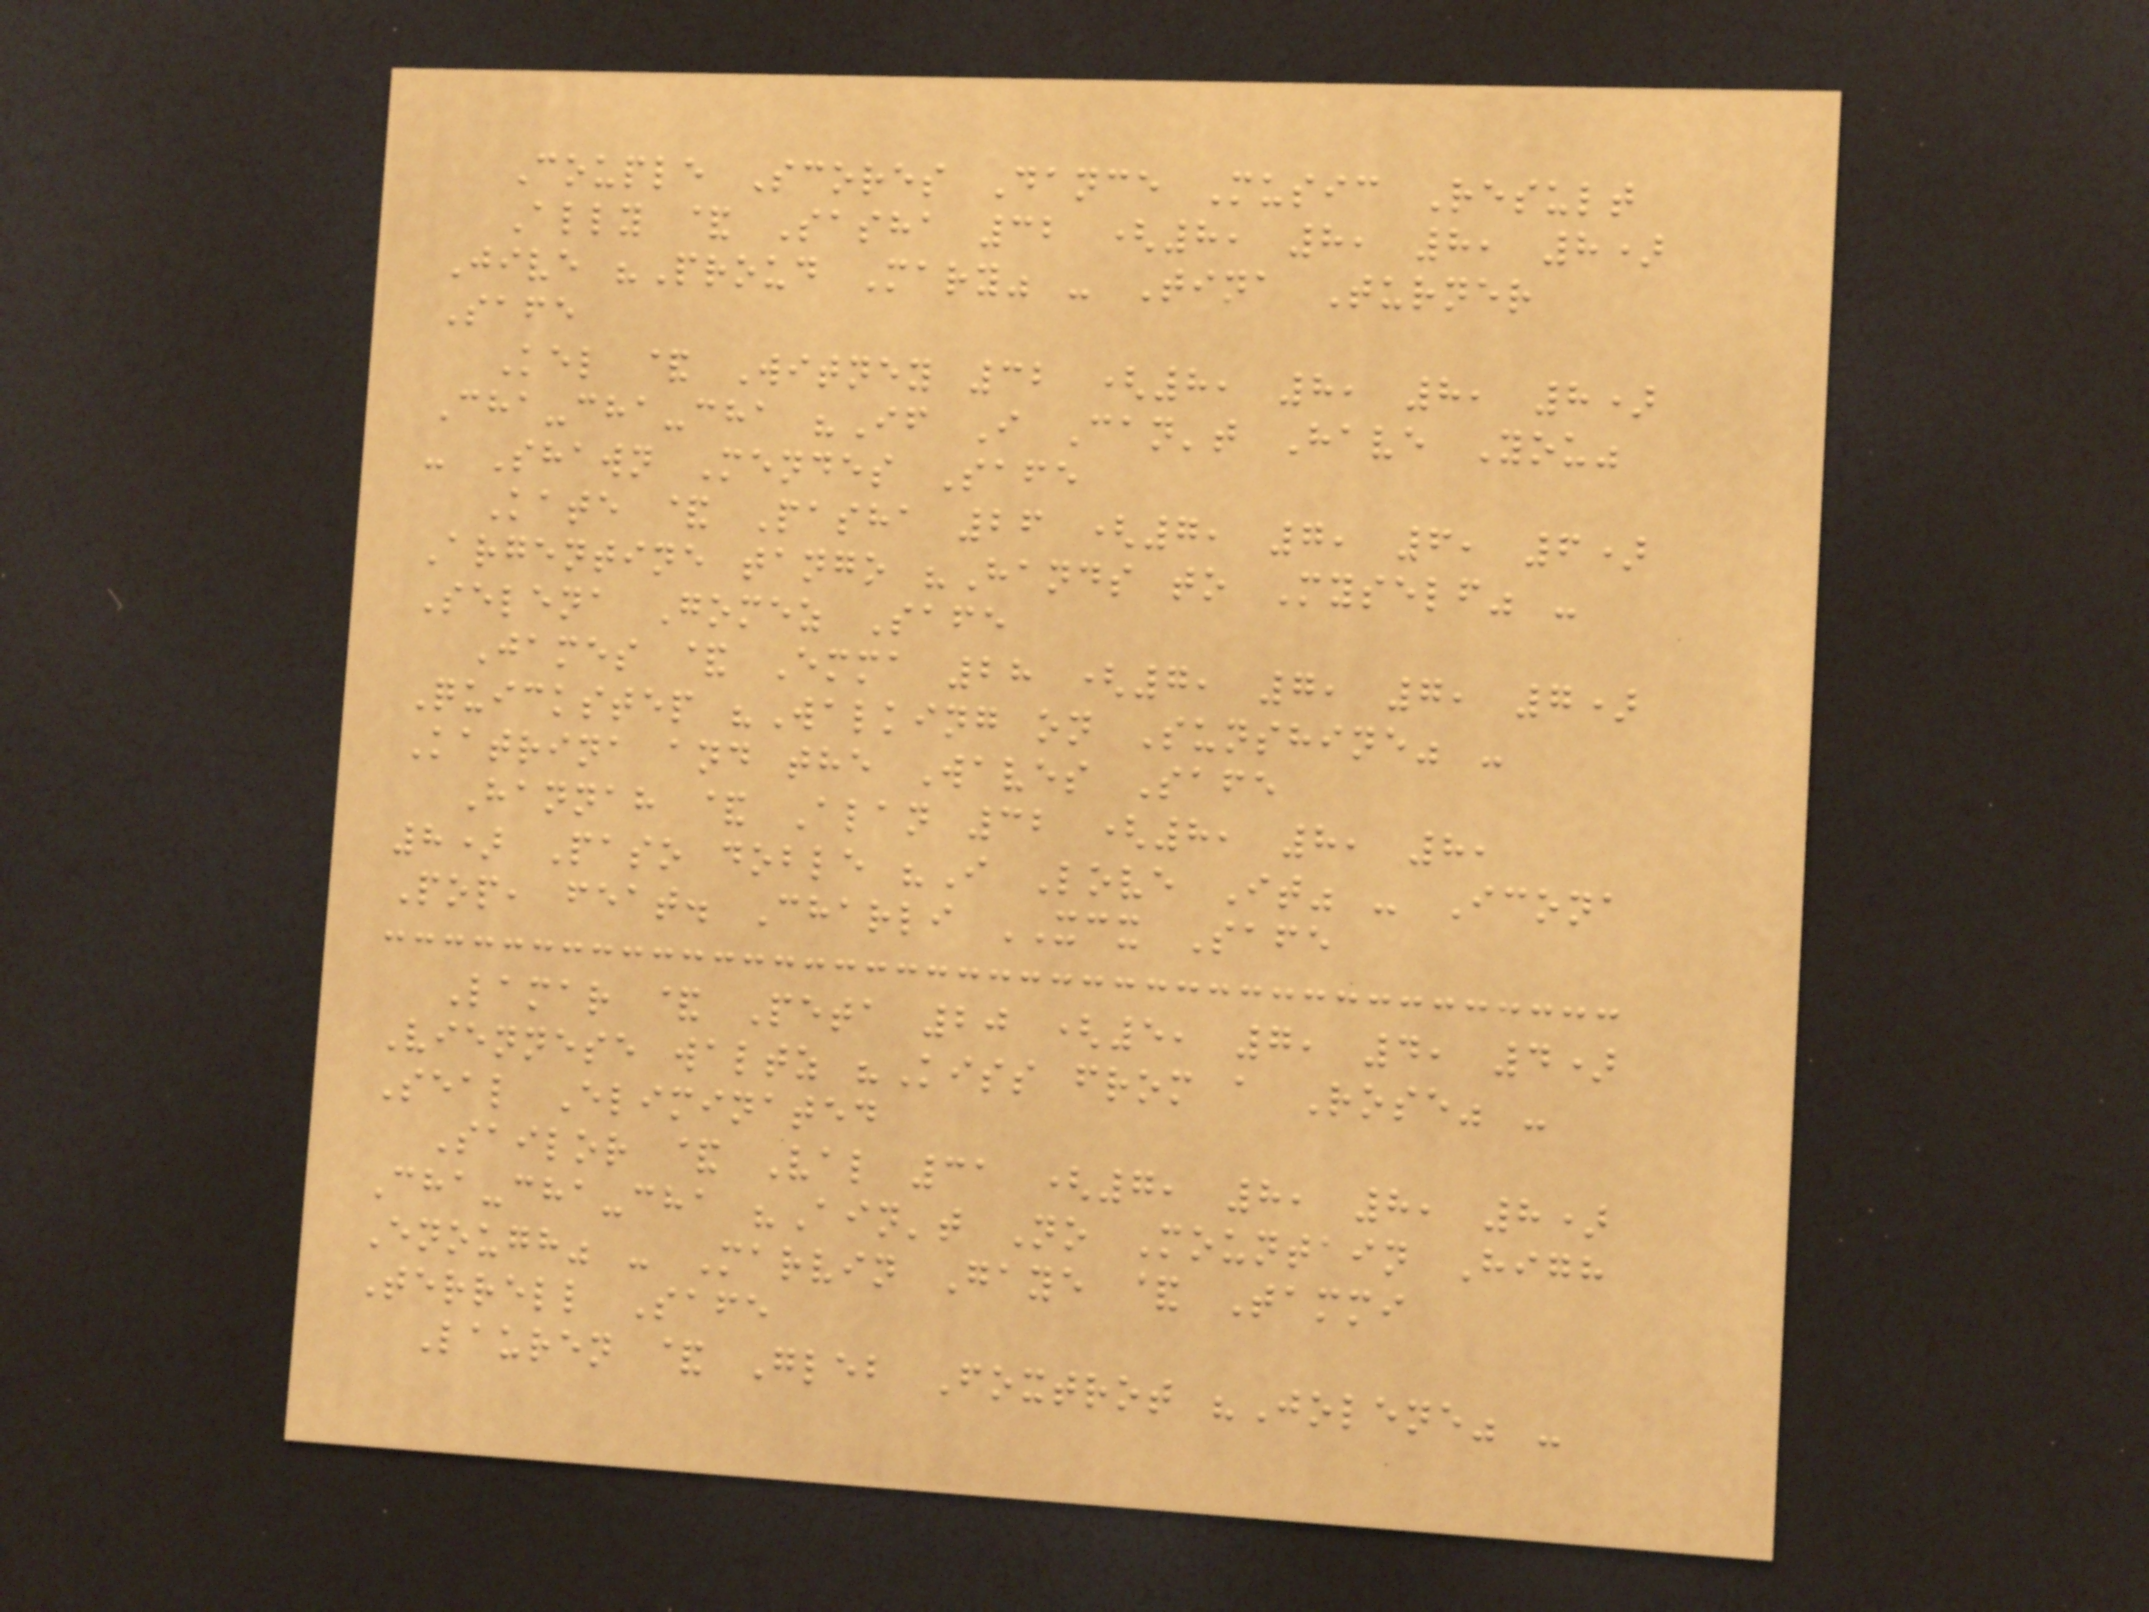Couple Scores Dance Music Result
Ally & Sasha 32 (8, 8, 8, 8)
Jive "Proud Mary" - Tina Turner
Safe
Kel & Witney 32 (8, 8, 8, 8)
Cha-cha-cha "If I Can't Have You"
- Shawn Mendes Safe
Kate & Pasha 26 (7, 7, 6, 6)
Argentine tango "Hands to Myself" -
Selena Gomez Safe
James & Emma 28 (7, 7, 7, 7)
Quickstep "Walking on Sunshine" -
Katrina and the Waves Safe
Hannah & Alan 32 (8, 8, 8,
8) Paso doble "I Love It" - Icona
Pop, feat. Charli XCX Safe
Lamar & Peta 20 (5, 7, 4, 4)
Viennese waltz "Kiss from a Rose" -
Seal Eliminated
Sailor & Val 31 (7, 8, 8, 8)
Cha-cha-cha "Ain't No Mountain High
Enough" - Marvin Gaye & Tammi
Terrell Safe
Lauren & Gleb Foxtrot "Jolene" -
